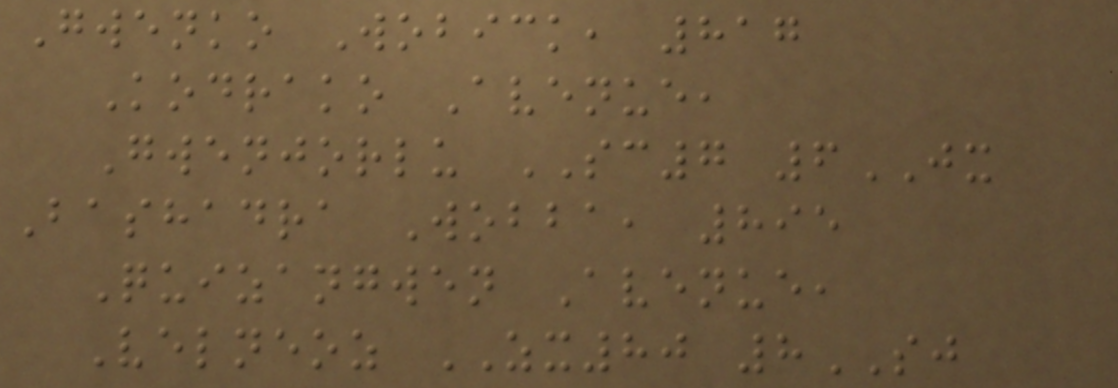Gwenko Wobick, 817
Kodrako Avenue,
Gwenjorlu SC7 6JX
Bashadra Wobba, 895
Quizangwen Avenue,
Velneoz ZX80 8SJ
